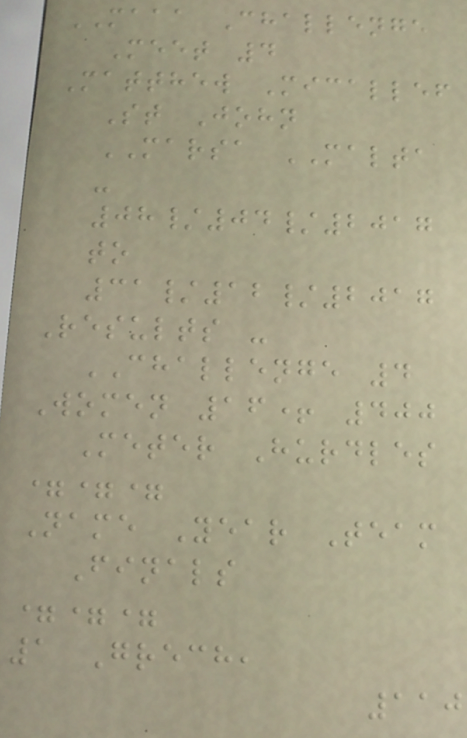MAAA Challenge
Meet 4
Matthew Micallef
St John
MARSA MALTA
-
08/04/2017
to
31/12/2017
Results -
CHALLENGE 4
Women 16+ 400
Meter Hurdles
===
Name Year Team
Finals
===
1 Grech,
110
